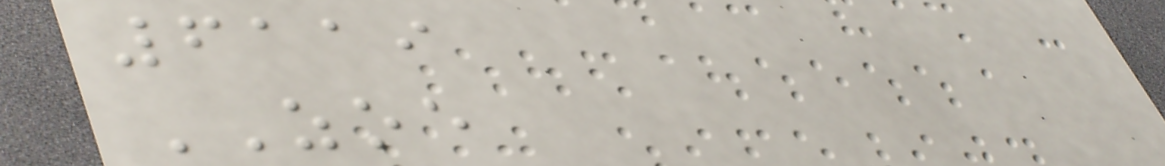6119
ZOE
